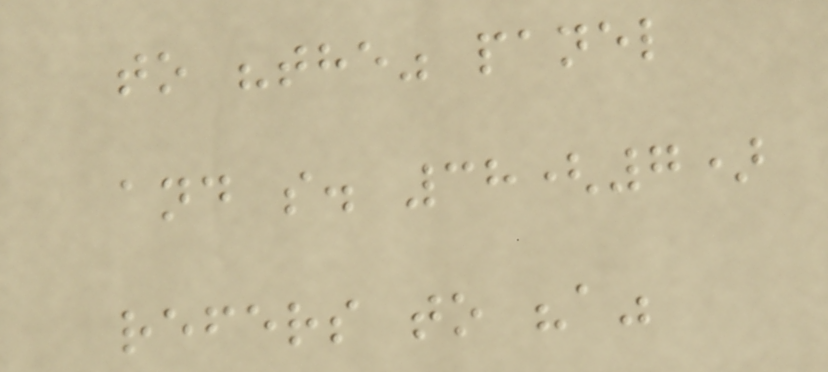to "the" panel
and s. 38(7)
refers to "a"
